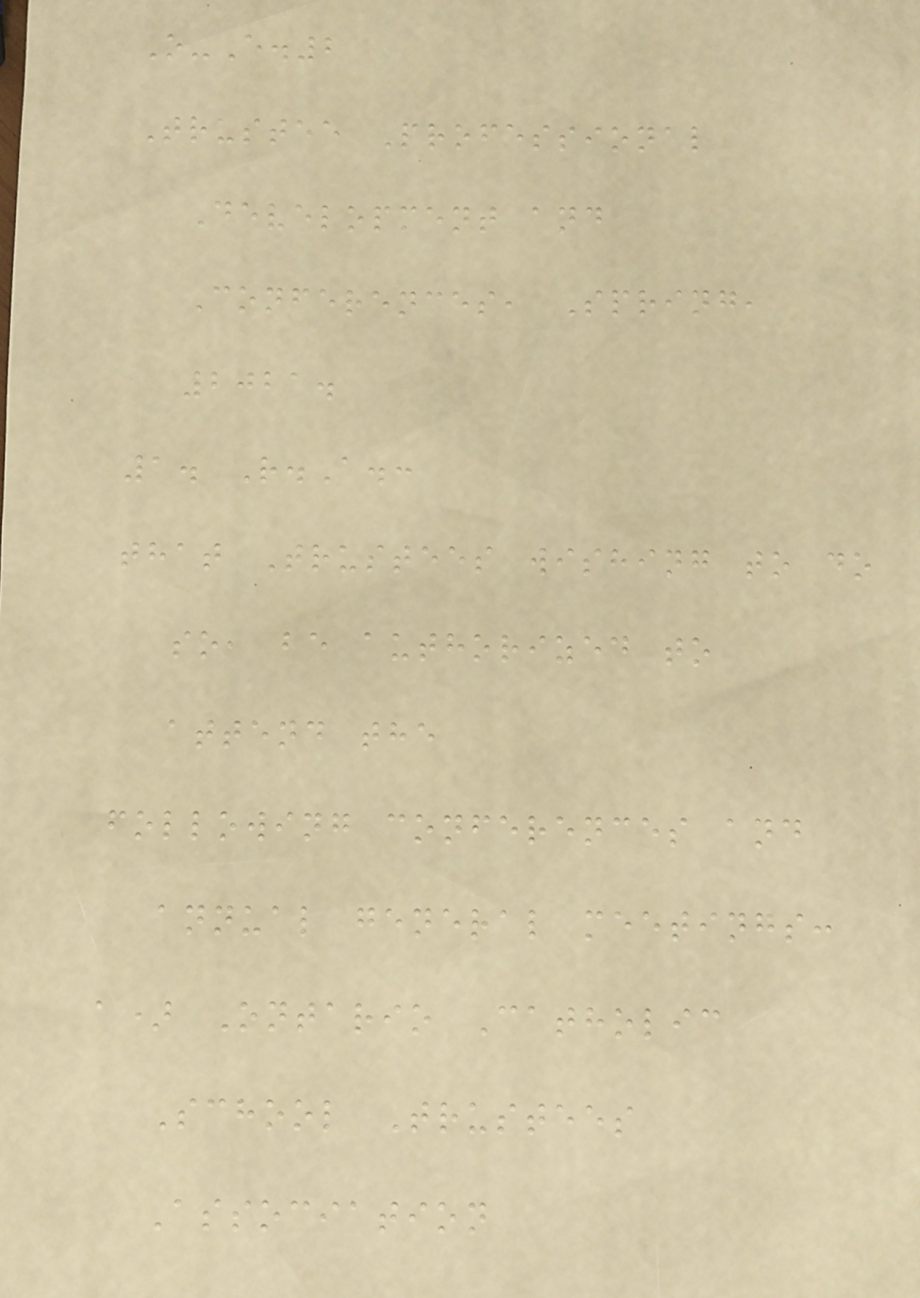O-E.2
Trustee Professional
Development and
Conferences, Spring,
2021.
1. R.A.:
that Trustees wishing to do
so, be authorized to
attend the
following conferences and
annual general meetings:
a) Ontario Catholic
School Trustees
Association
